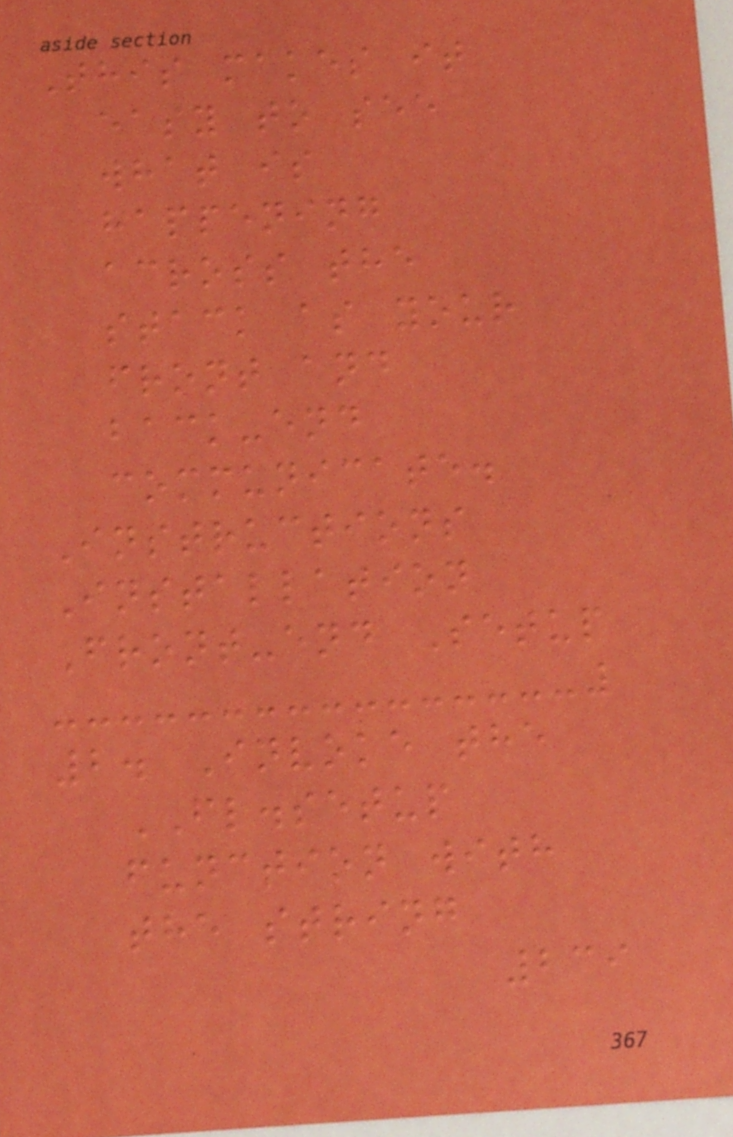This makes it
easy to see
what is
happening
across the
stack as your
front and
back-end
communicate.
Instructions
Installation
Front-end Setup
2. Invoke the
FL.setup
function with
the string
239
